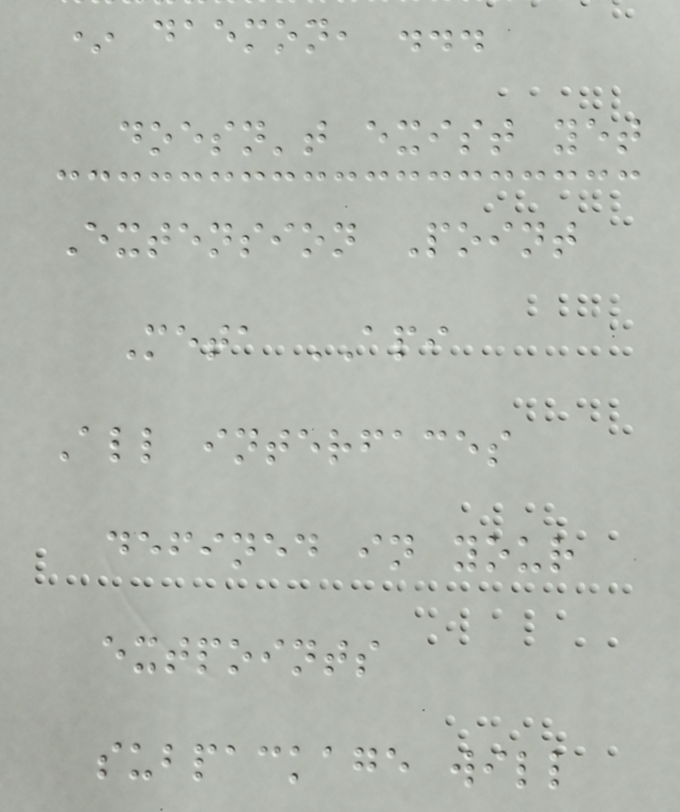* daemon, ...
doesn't exist yet
Extension Point
Meta API
All interfaces
defined in your
extpoints
subpackage will
